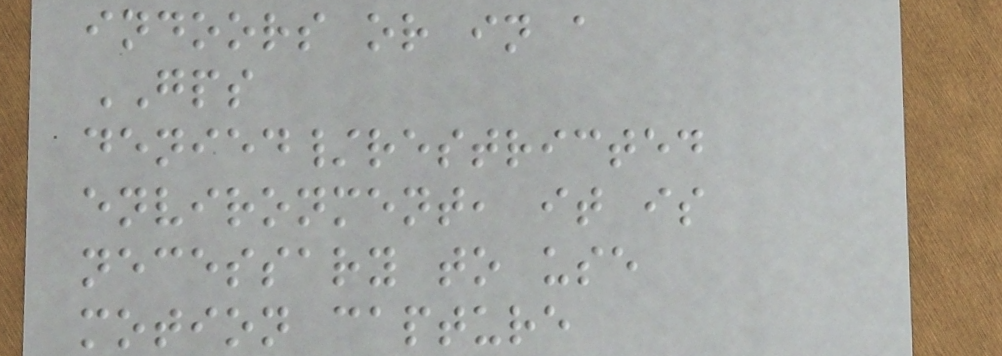indoors or in a
GPS
denied/restricted
environment, it is
necessary to use
motion capture
